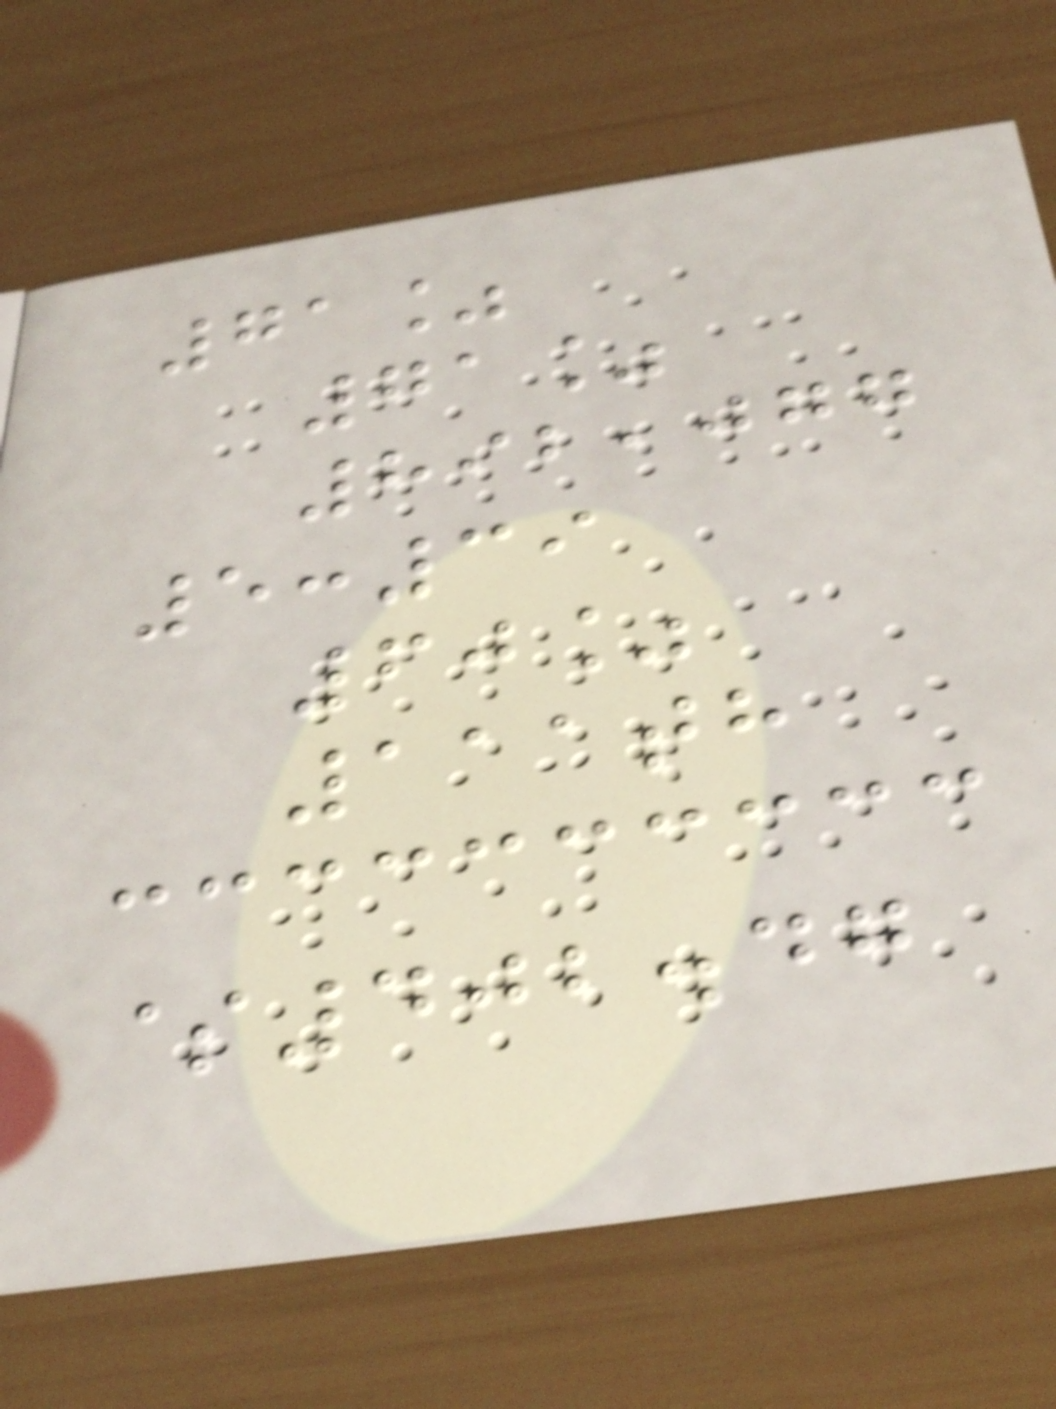71%
71%
892,077
5:39
60%
111th
$402.47
